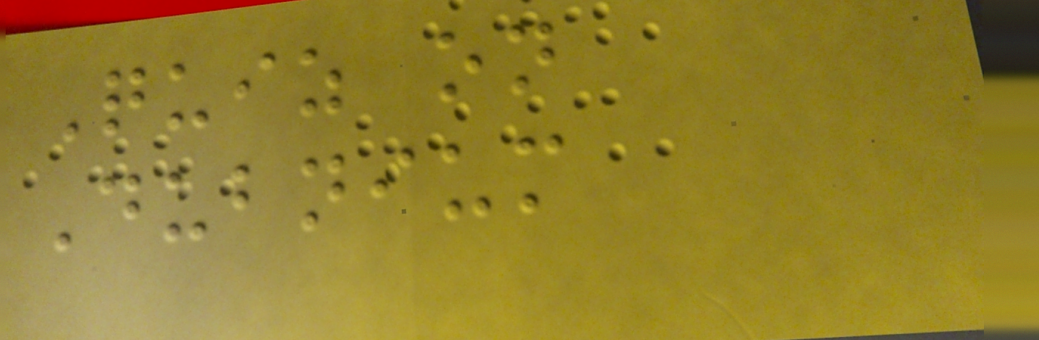Quiz on
Dubnium
